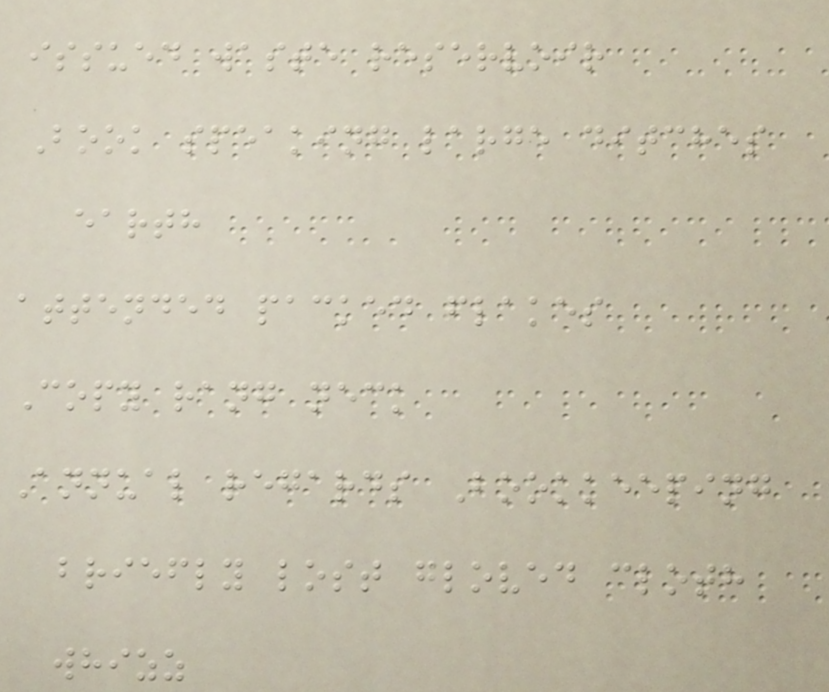issued waste reservoir
Book speaking large ditches
earth
attended packed flakes
Copy rang neck
Annual regards Bookkeeping
briefly lost gloved cloth
whizz
